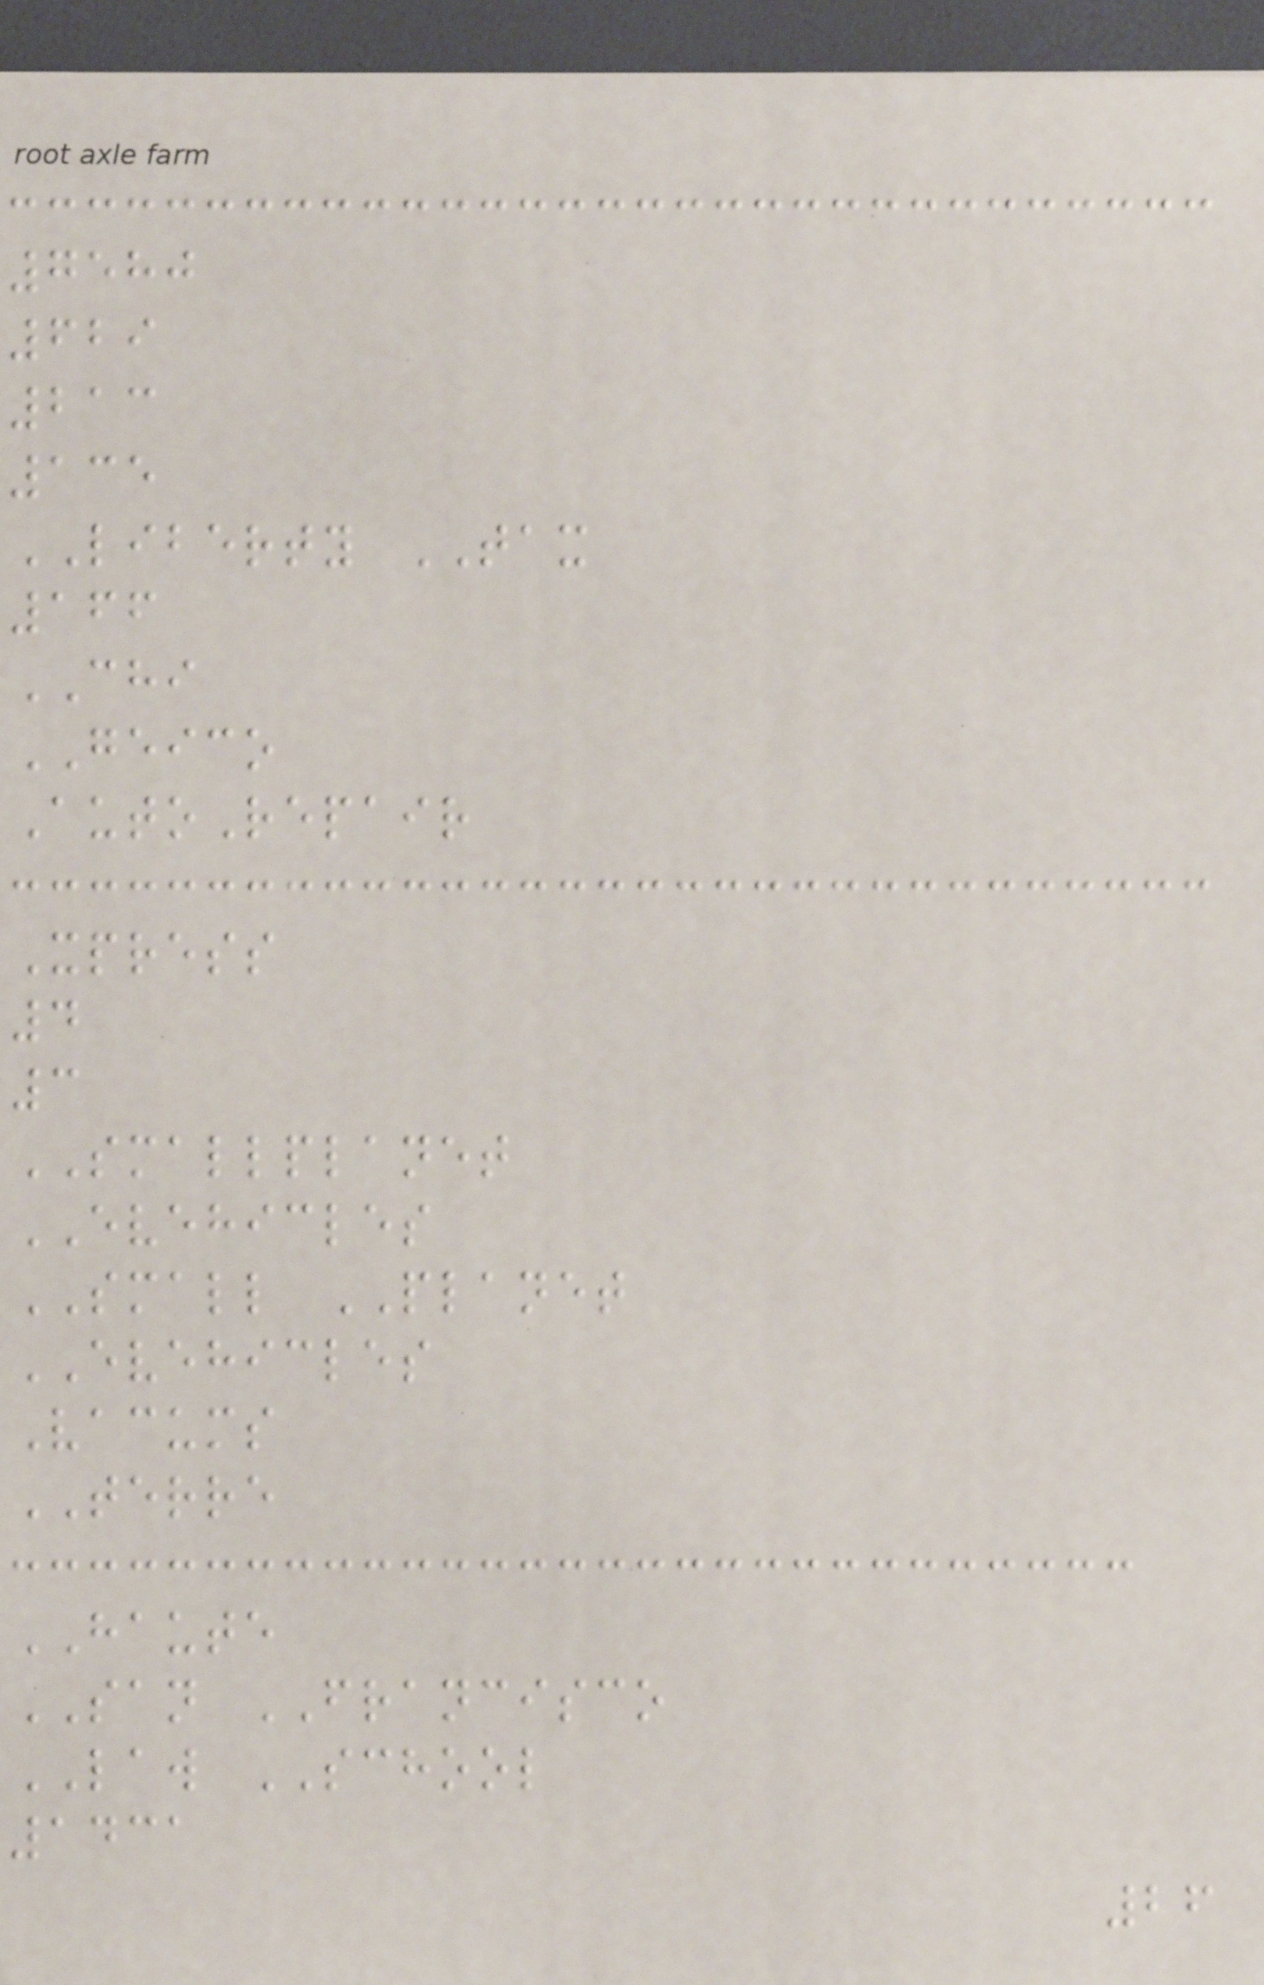7580
629
213
135
LIBERTY TAX
166
CHI
GEICO
AutoRepair
Xpress
4
3
SMALLPLANET
EVEHICLES
SMALL PLANET
EVEHICLES
Vacums
TERRE
HAUTE
SAN FRANCISCO
LAW SCHOOL
1431
26
